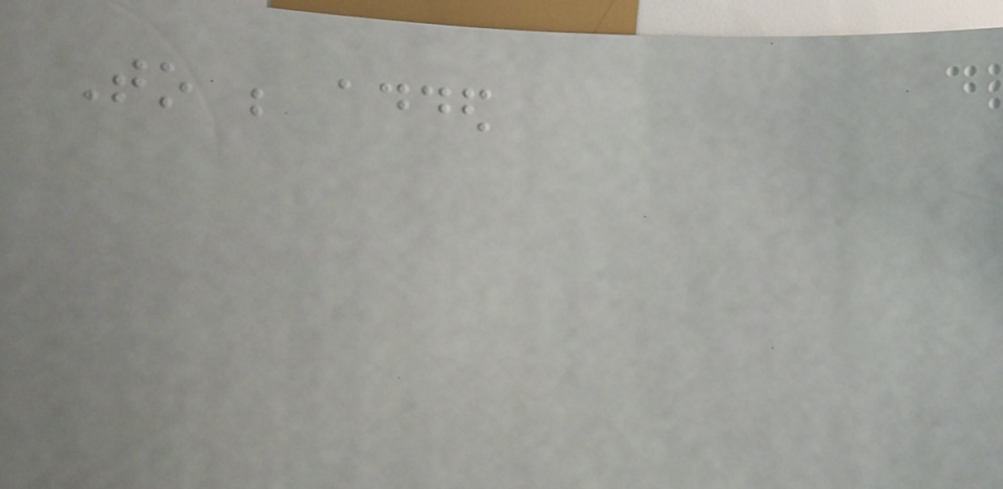To be added
